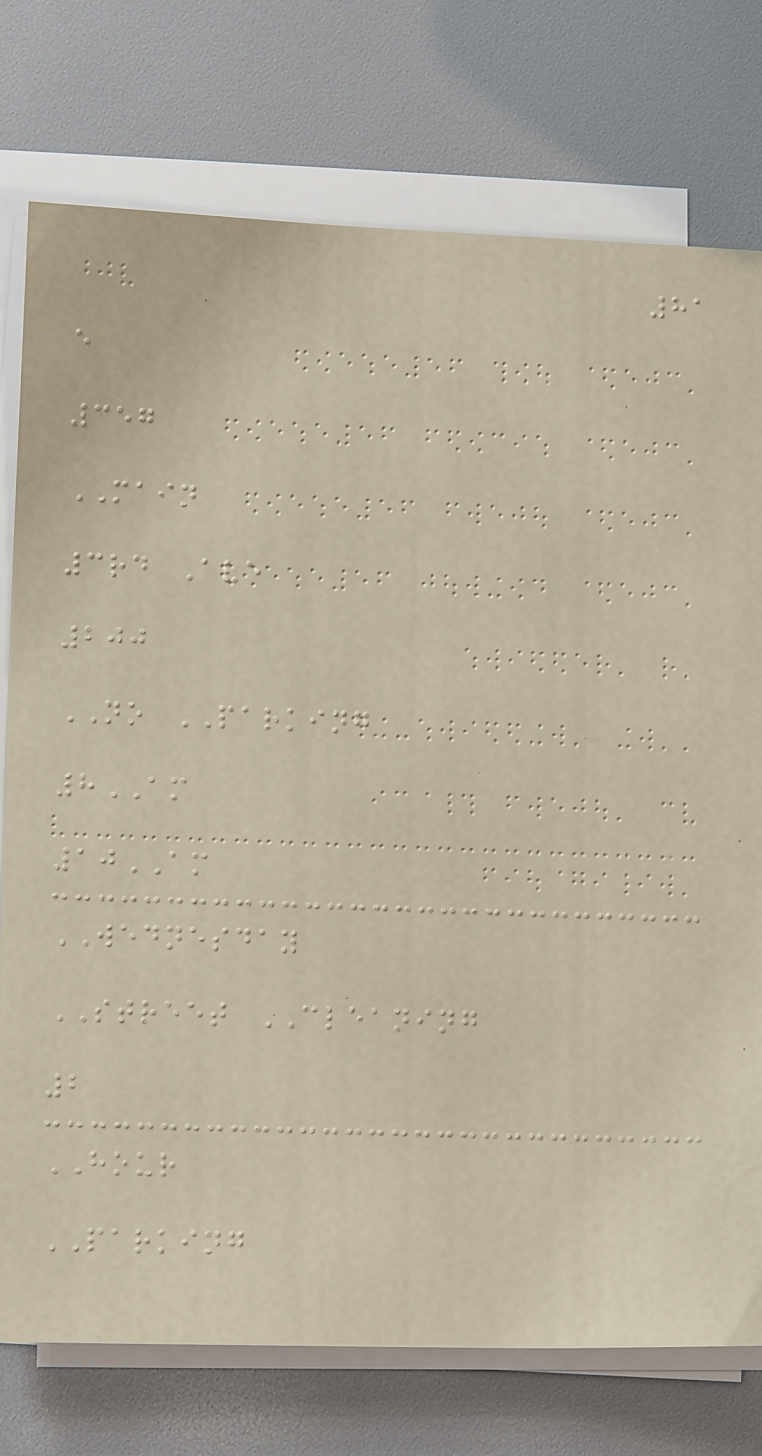81
e
357
MAIN
3rd Ave
200
NO PARKING
8AM
10AM
WEDNESDAY
STREET CLEANING
2
HOUR
PARKING
